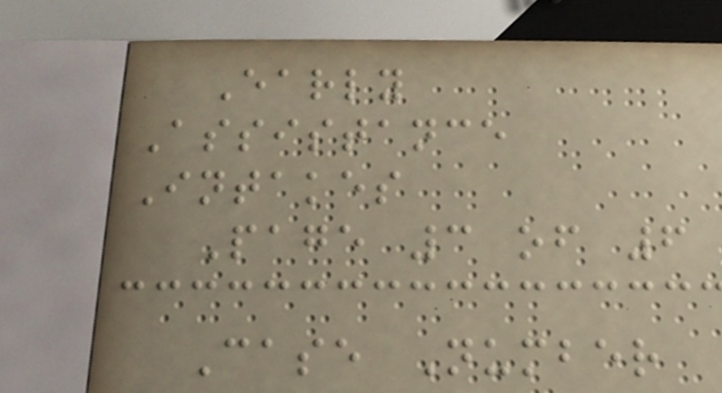Early
Assistance
Intakes
Page 3 of 6
Case Number
